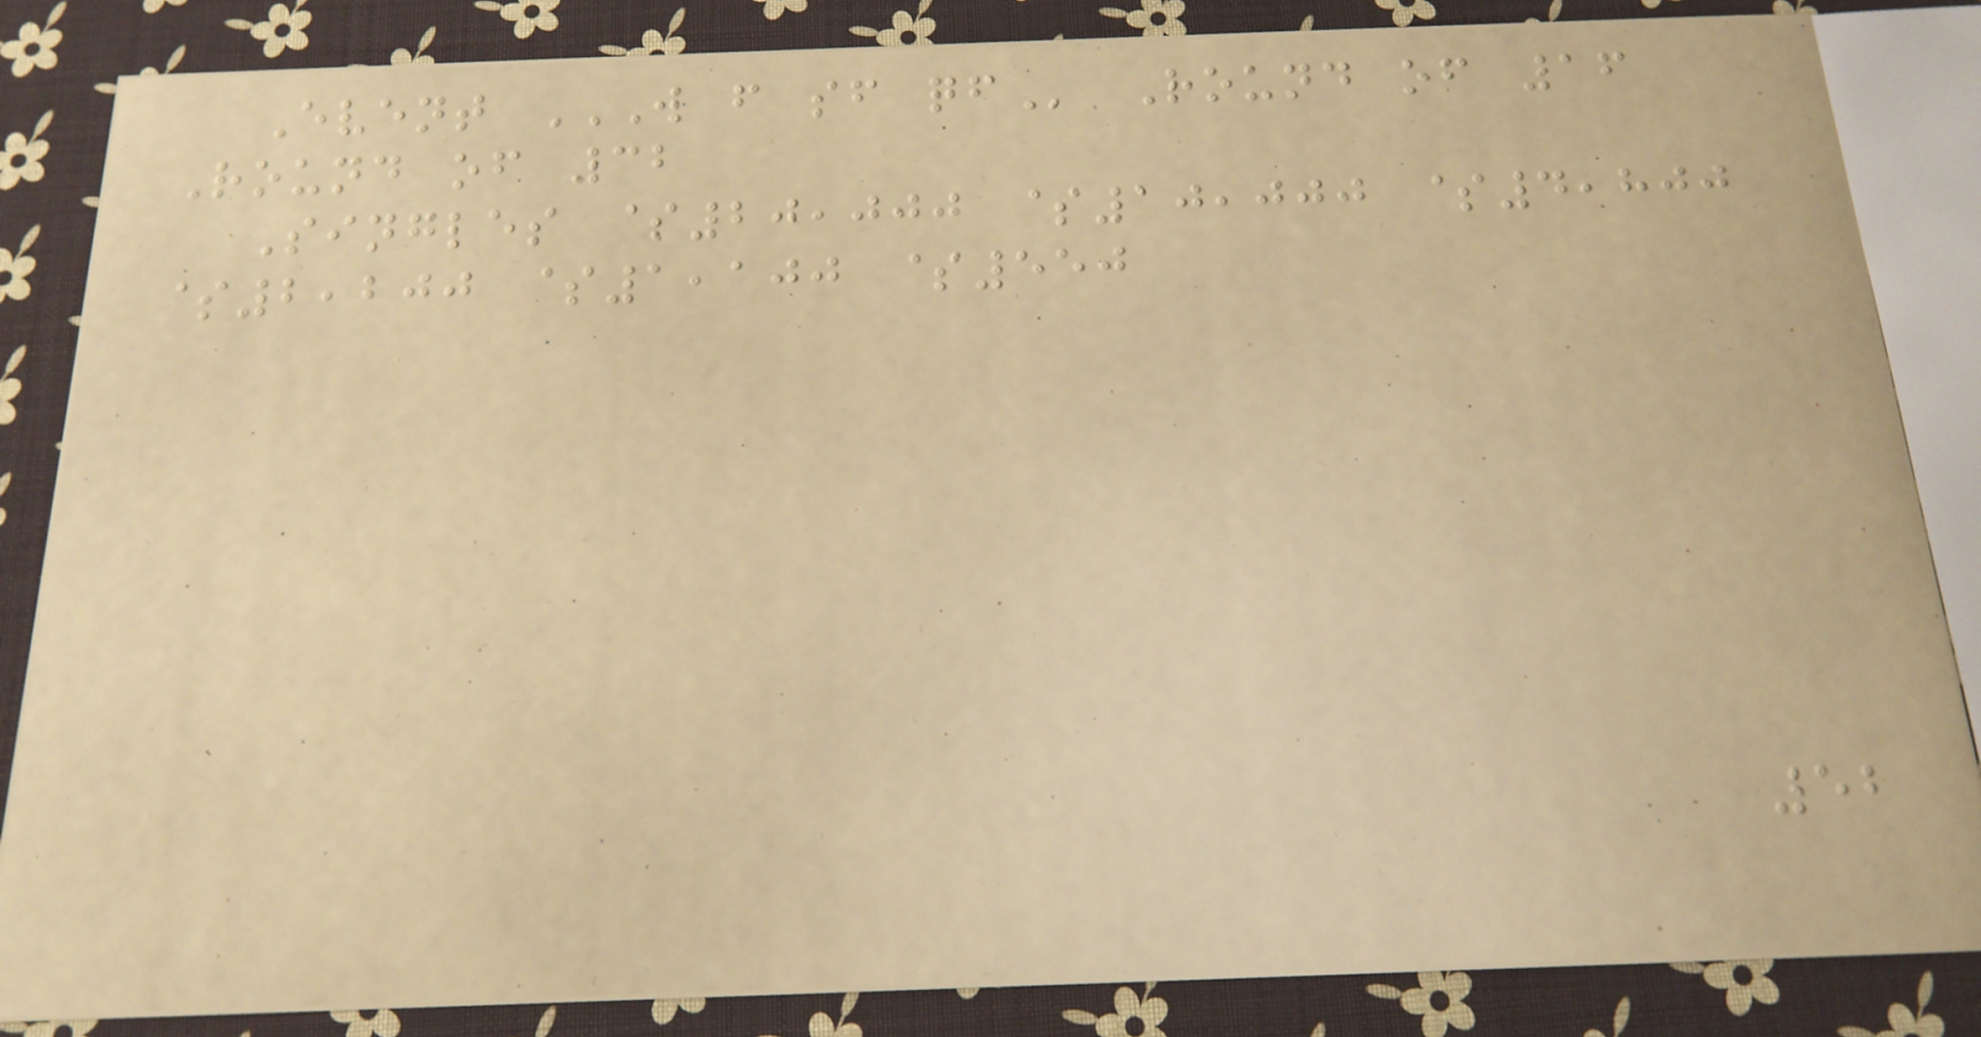Event W F SF QF Round of 16
Round of 32
Singles $20,000 $10,000 $4,800
$2,200 $1,100 $550
52
